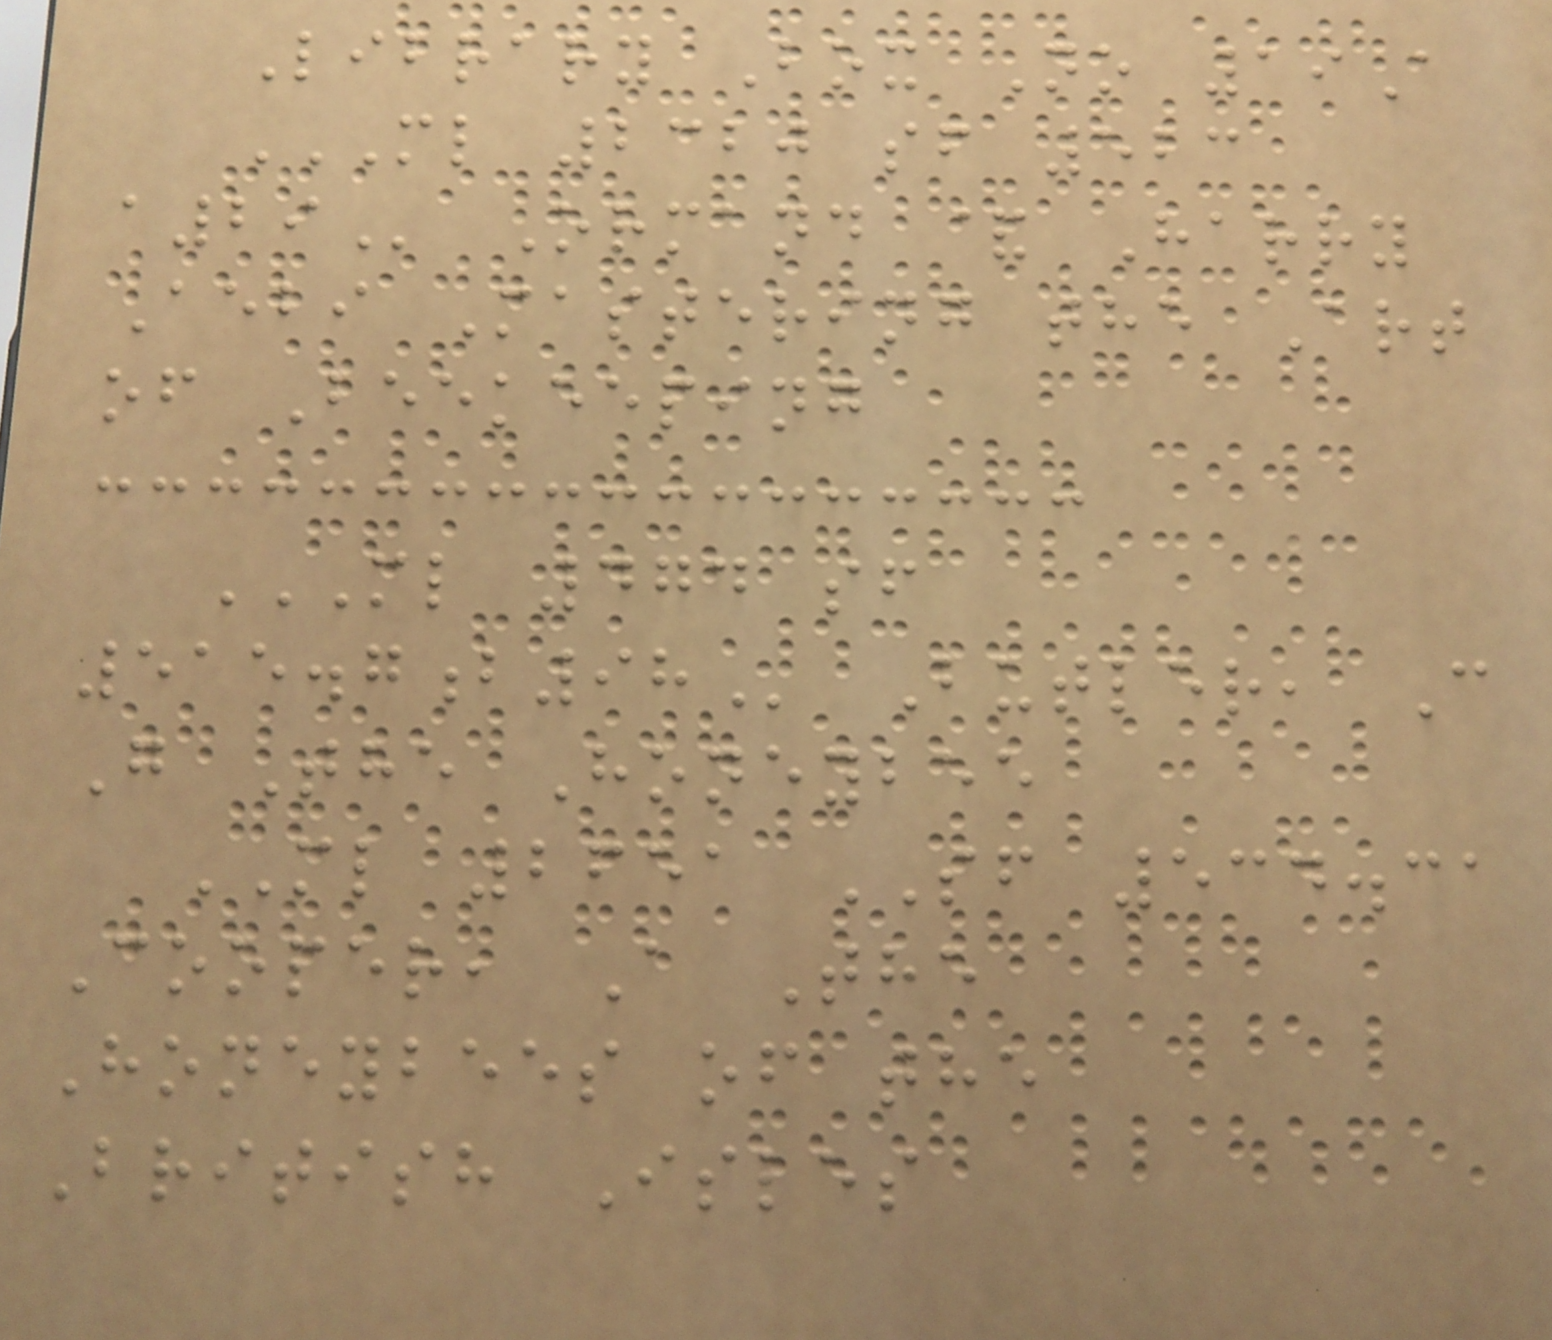Library Box No 19A
ML 2320 SF 523
A29 Ormand & Harry
Aebi Mastering the Art
of Beekeeping
ML 474 SF
515.7B98 Butler, C
G The Honeybee
ML 2651 SF 534.31
Cooper, A The
Honeybees of the
British Isles
